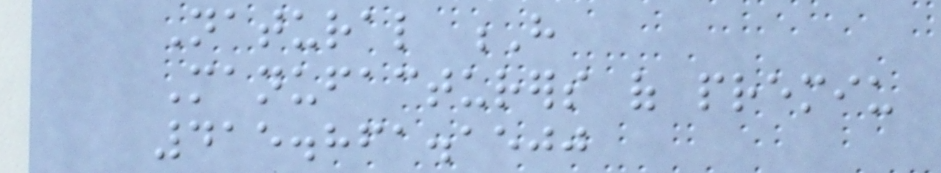Natural H
Manufacturers of premiu
415.861.1500
